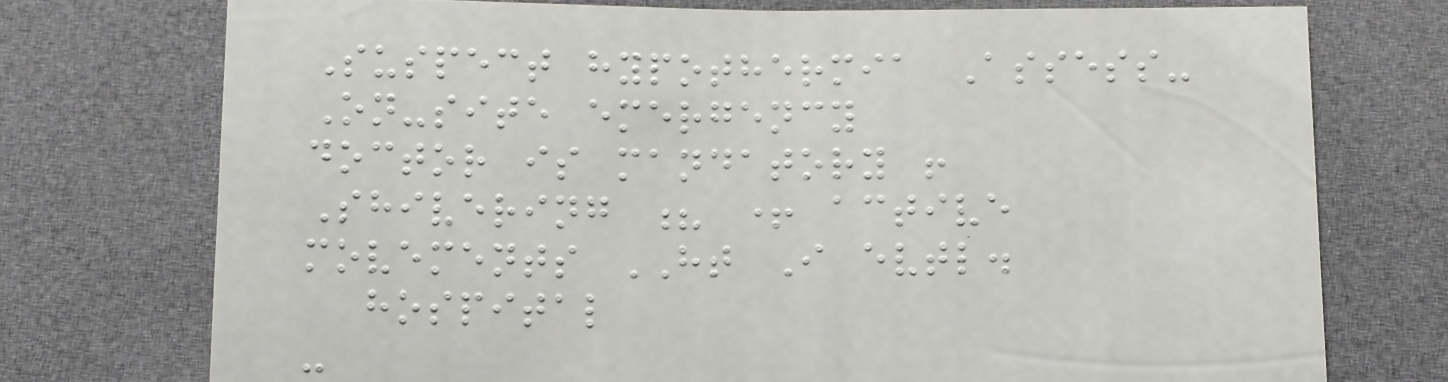Suspect hypothermia Assess-
On-site emergency
doctor is mandatory !
Shivering ? + active
movements HT I evtl.
hospital
-
